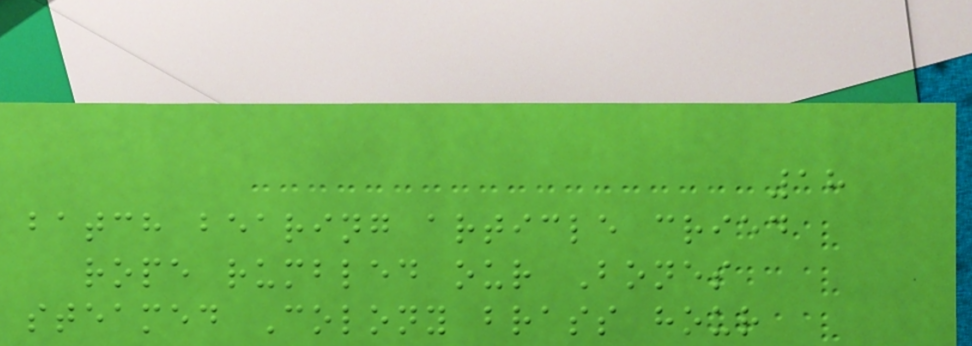18
batch bearing article cried
rope rumbled our Bones
steamed Colony brass hour
